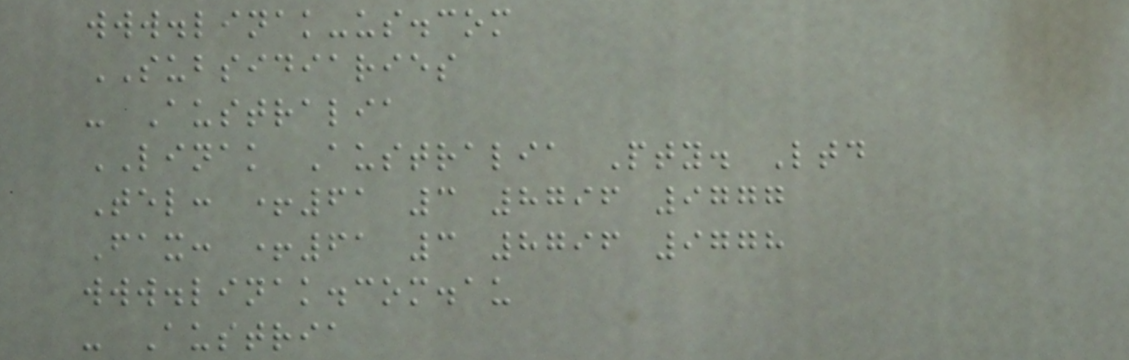www.linak-us.com
SUBSIDIARIES
- Australia
LINAK Australia Pty. Ltd
Tel: +61 3 8796 9777
Fax: +61 3 8796 9778
www.linak.com.au
- Austria
